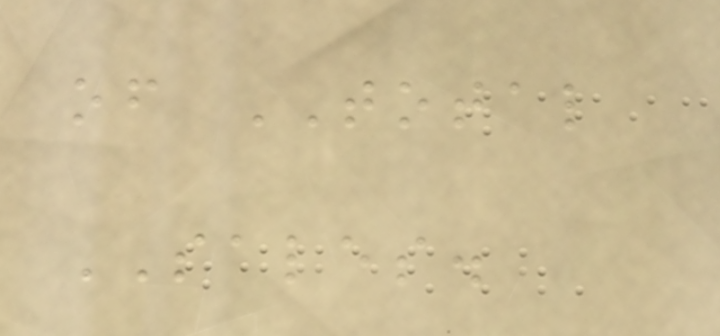of TOTAL
SALES.
